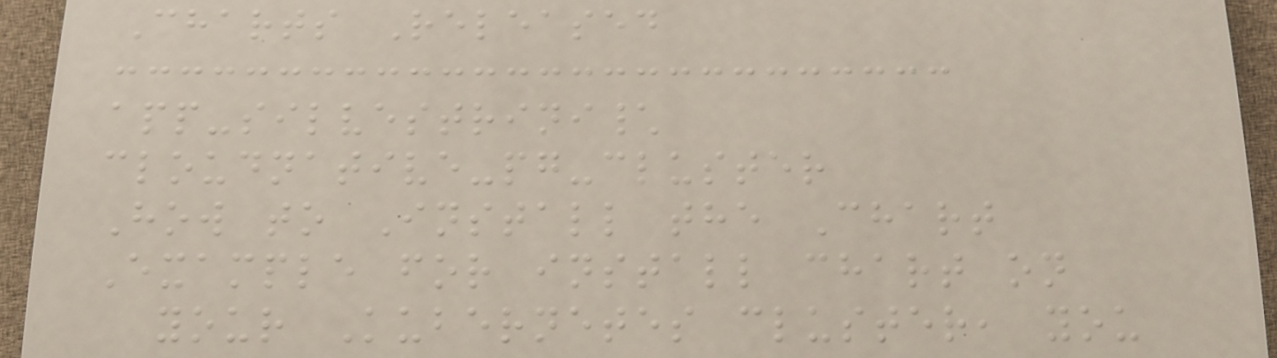Charts Released
app-silvestrini\
cloudnative-pg-cluster
How to Install the Chart
Example for install chart on
your Kubernetes cluster, you
